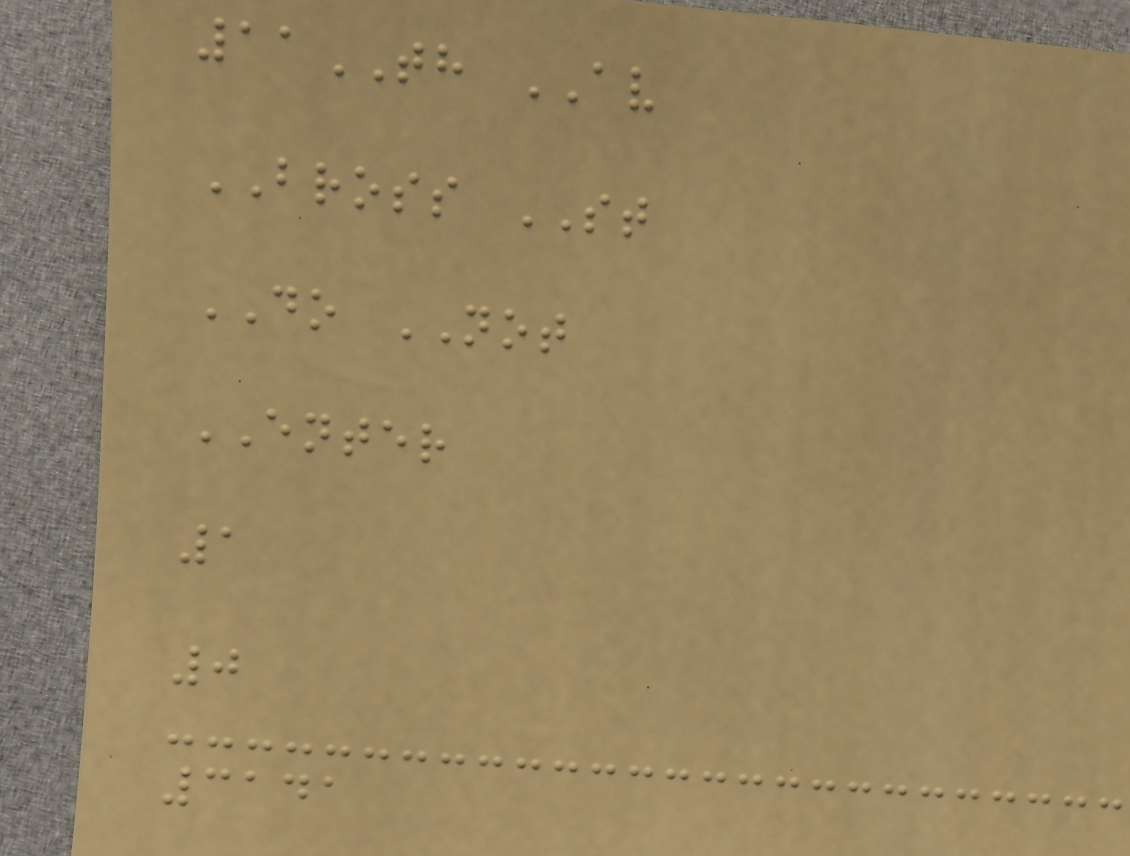11TH AV
BROSS ST
DO NOT
ENTER
1
0
3141
